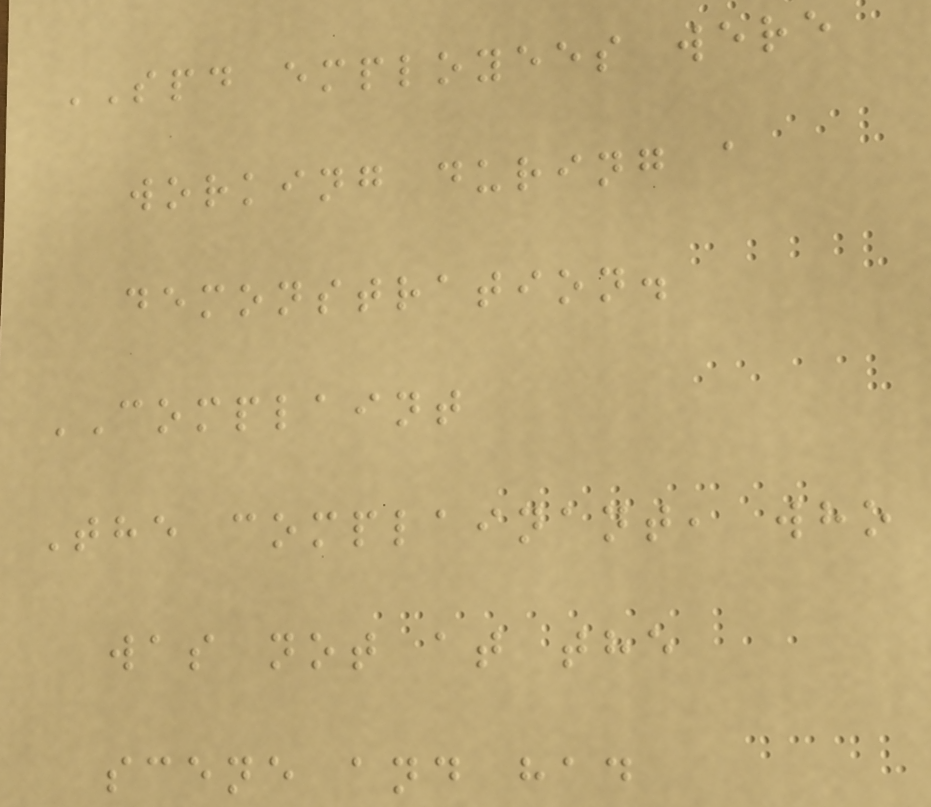SPD employees were
working during a
demonstration.
COMPLAINT
The complainant, who
was not at the
scene and had
